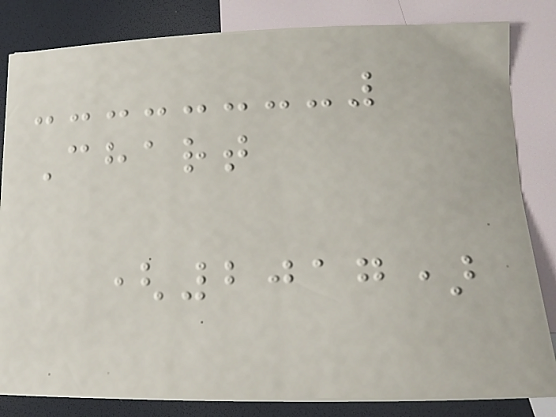Chart
(2017)
